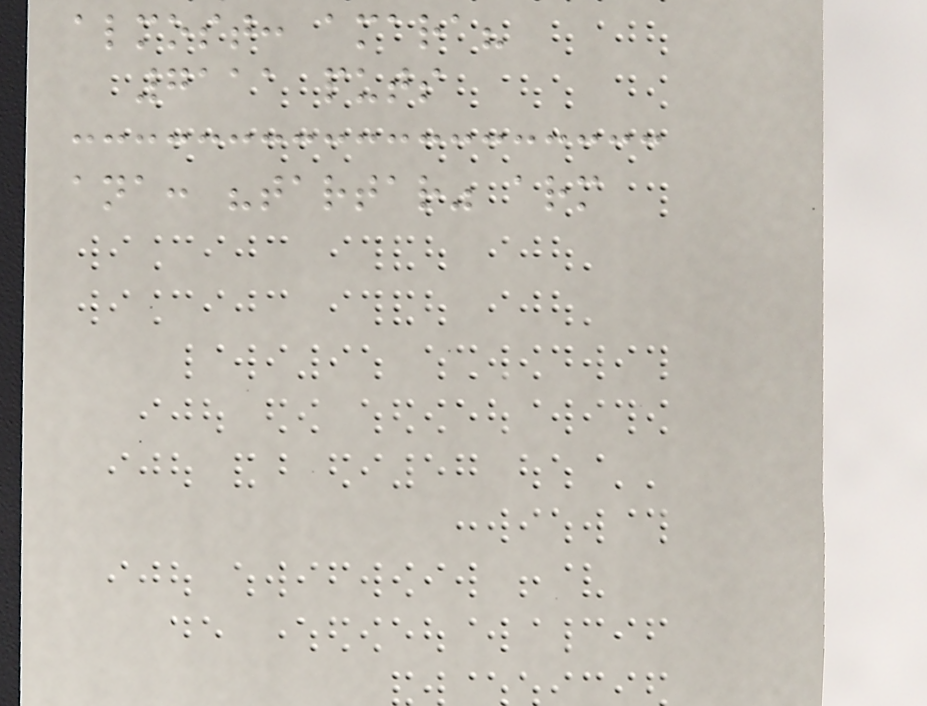almost: amara?
7111 puts
ana: "tartar" arm
